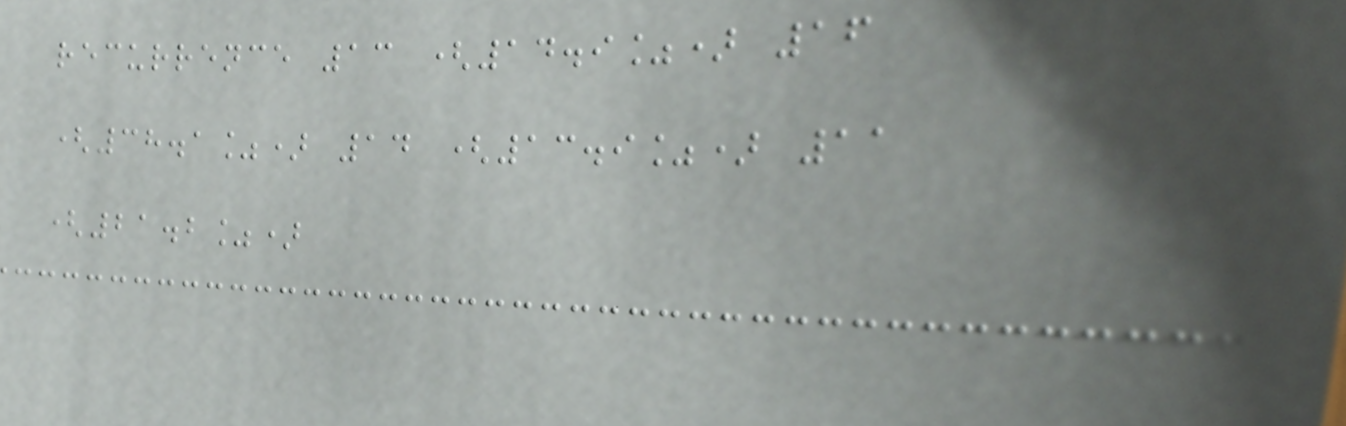recurrence 13 (14.9%) 16
(38.1%) 14 (13.9%) 11
(21.2%)
